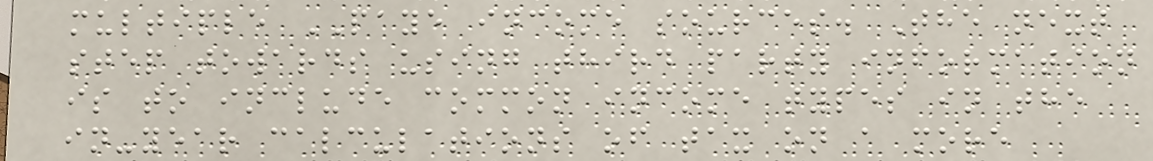multiple PAYE income sources. The next
step towards using third party information
is to include common income types in the
in-year calculations of tax on a more
